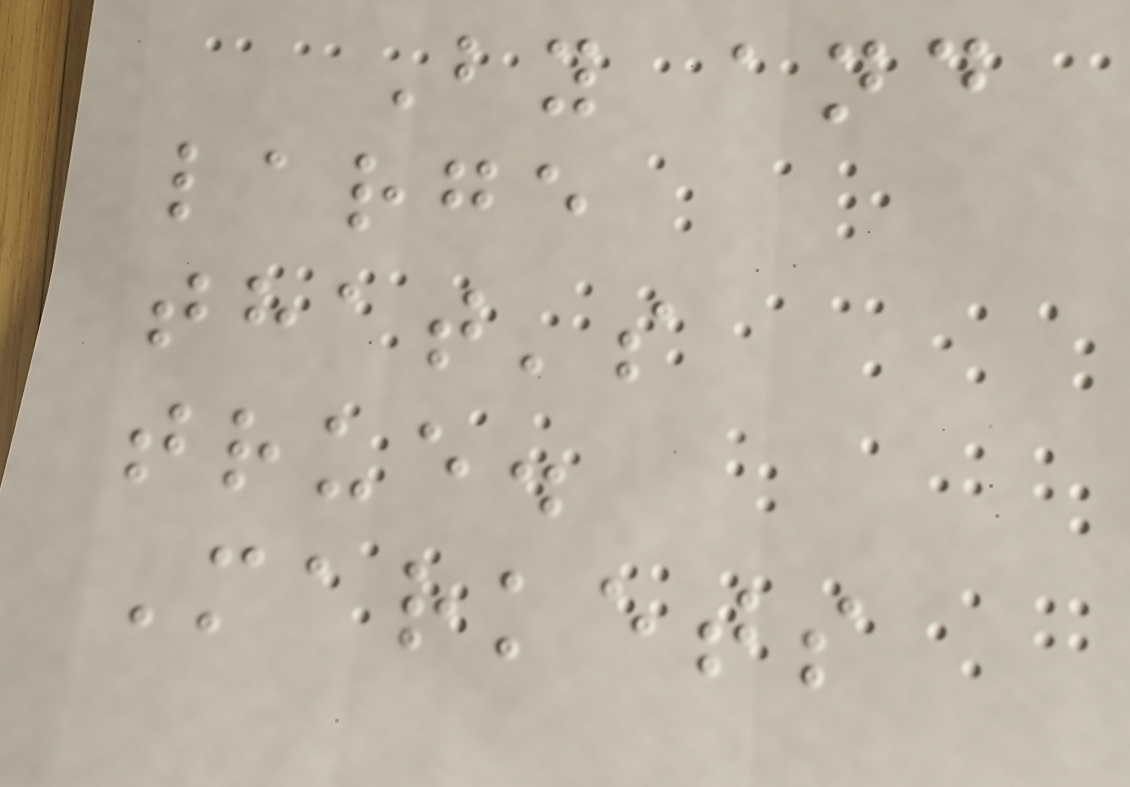By and
large
that's
true.
Markets
